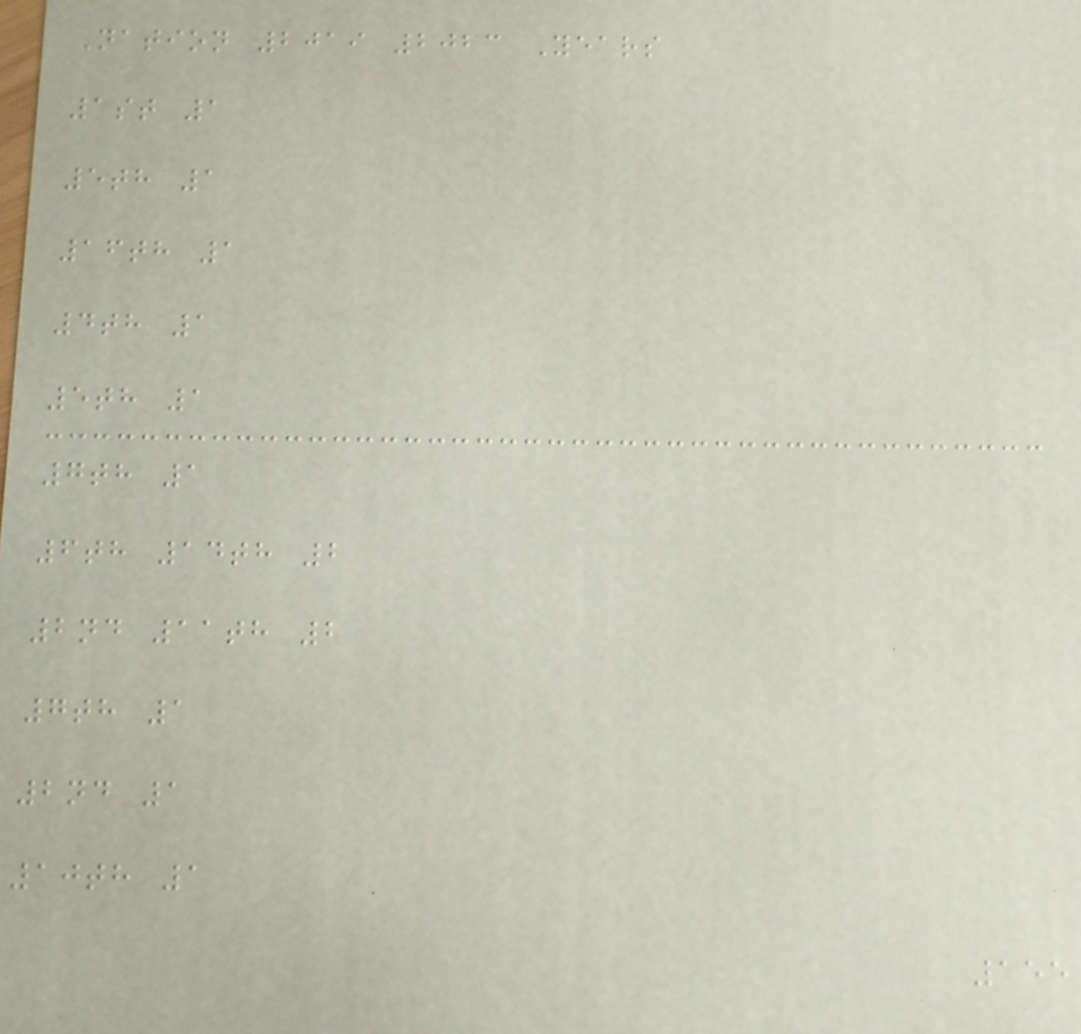Nation 2019 2023 Years
1st 1
5th 1
16th 1
4th 1
5th 1
7th 1
6th 14th 2
2nd 11th 2
7th 1
2nd 1
10th 1
155
